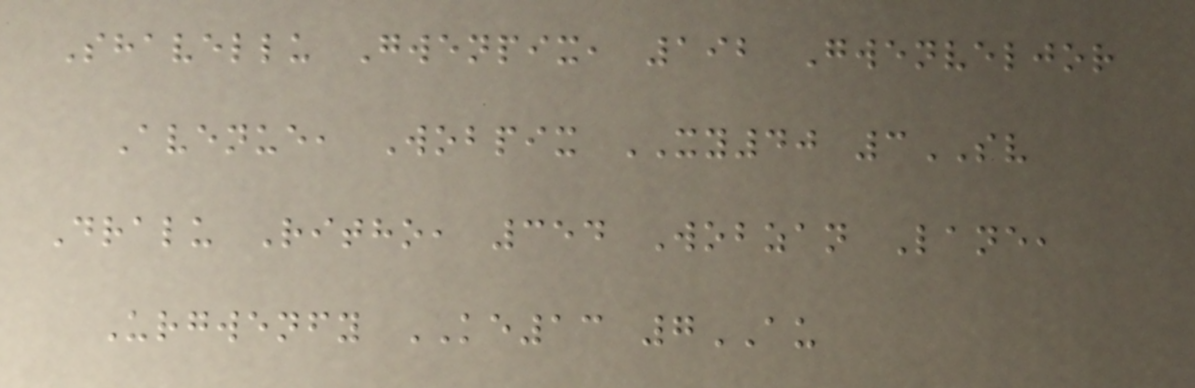Shavellu Gwenpix, 192 Gwenveljor
Avenue, Wobpix XY40 3SV
Dralu Ritho, 354 Wobzan Lane,
Urgwenfy KE13 7AU
